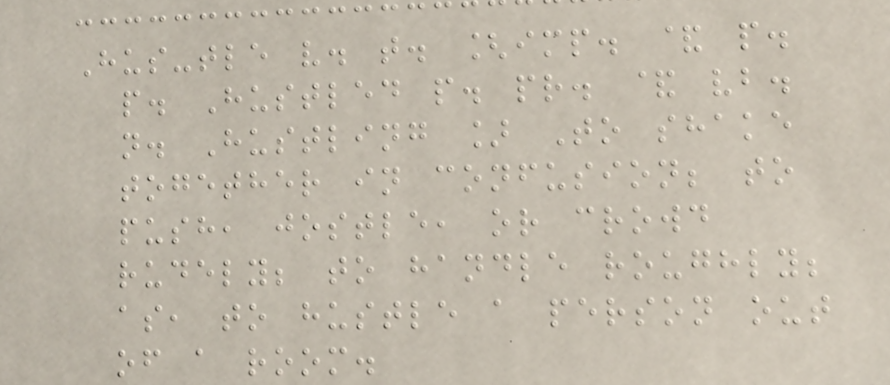Hus-tle v. t. [imp. & p.
p. Hustled p. pr. & vb.
n. Hustling ] To shake
together in confusion; to
push, jostle, or crowd
rudely; to handle roughly;
as, to hustle a person out
of a room.
